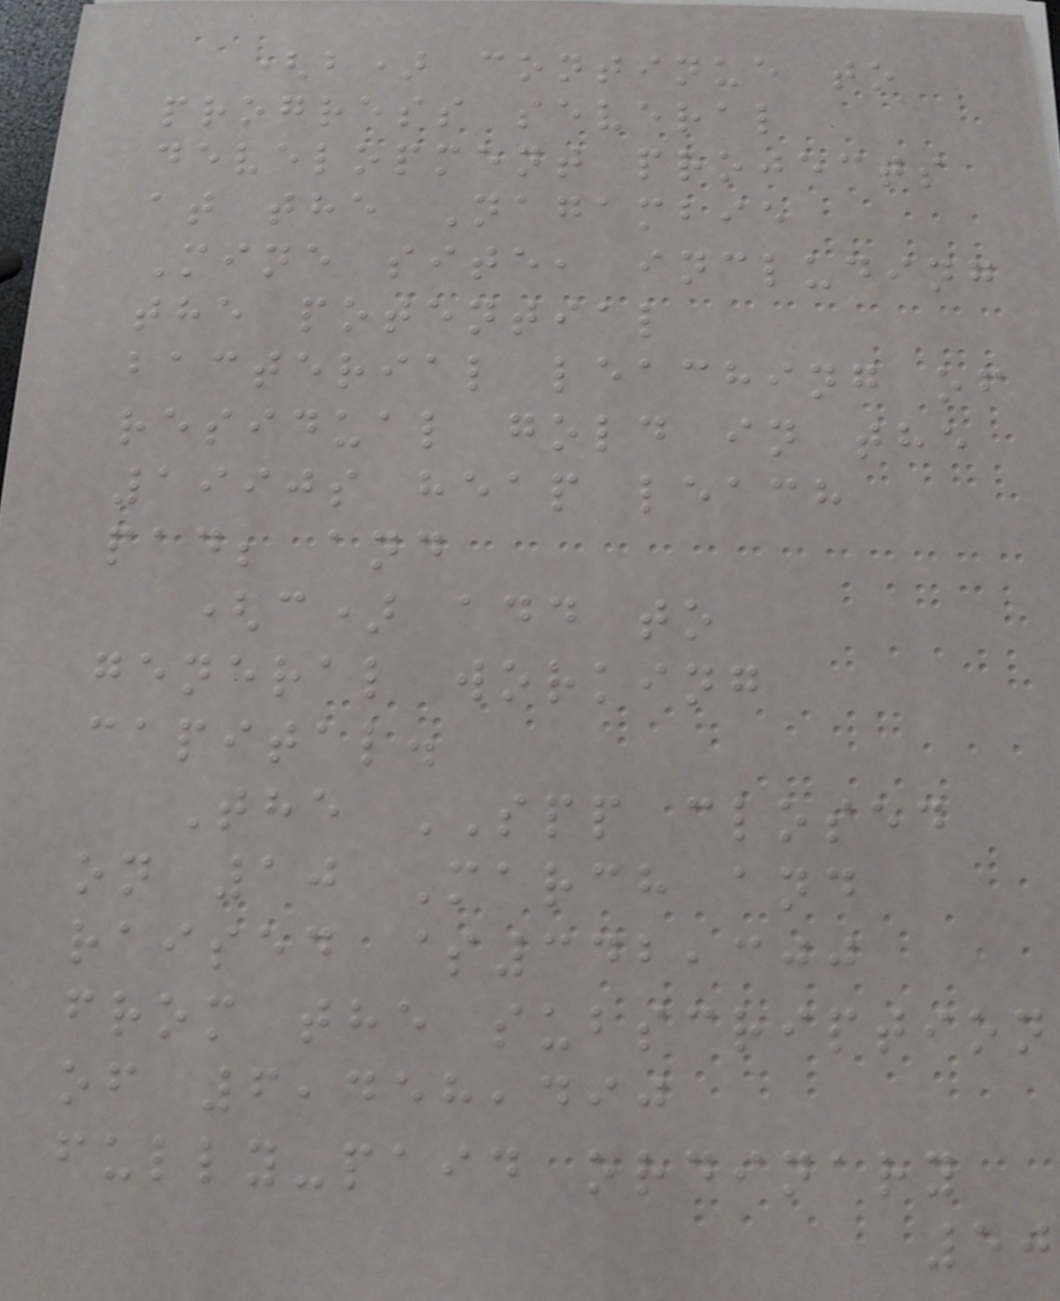(b) continue to
progress several
development projects
at the Nagambie
Mine site, including
the potential
bacterial leaching of
residual gold in the
1990s heap leach
pad; and
(c) add to
general working
capital.
The SPP closed
on 10 March and
raised $342,300
from the subscription
of 6,458,490
fully-paid ordinary
50
